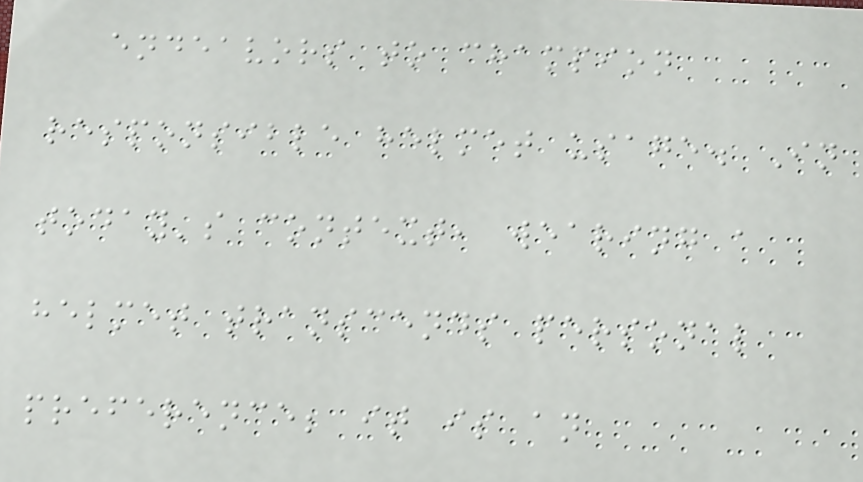endeavors to champion
responsible helmet usage. In
today's context, wearing a
helmet transcends personal
preference; it is an
